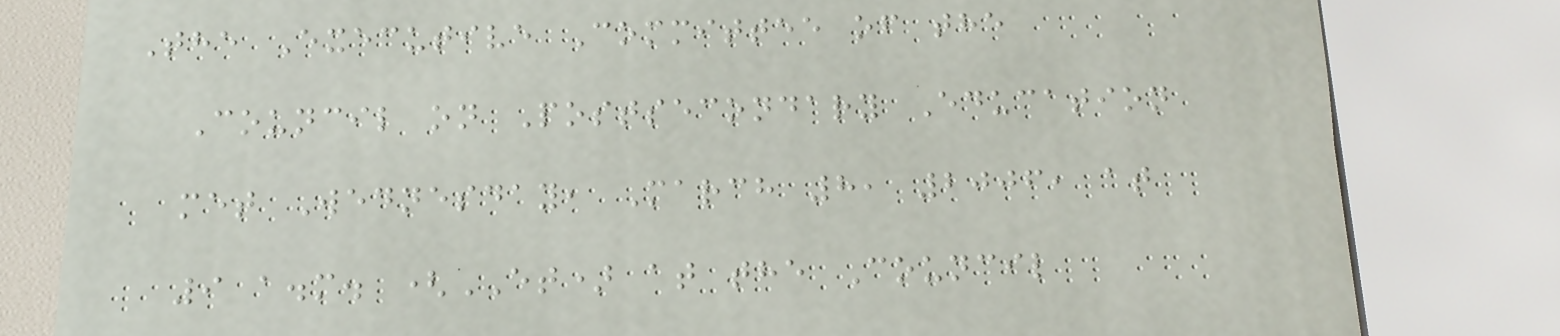The Executive Committee of the
Council on Postsecondary Education
met Wednesday, March 8, 2006, at
9 a.m. (ET) at the Council
